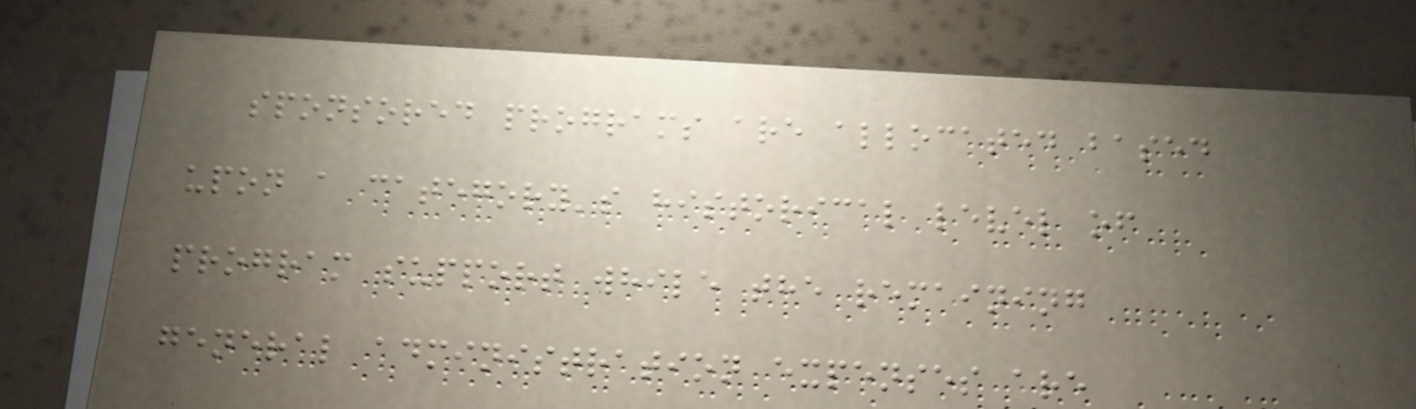sponsored programs are allocated based
upon a category's historical level of
program support while the remaining
general administration expenses are
